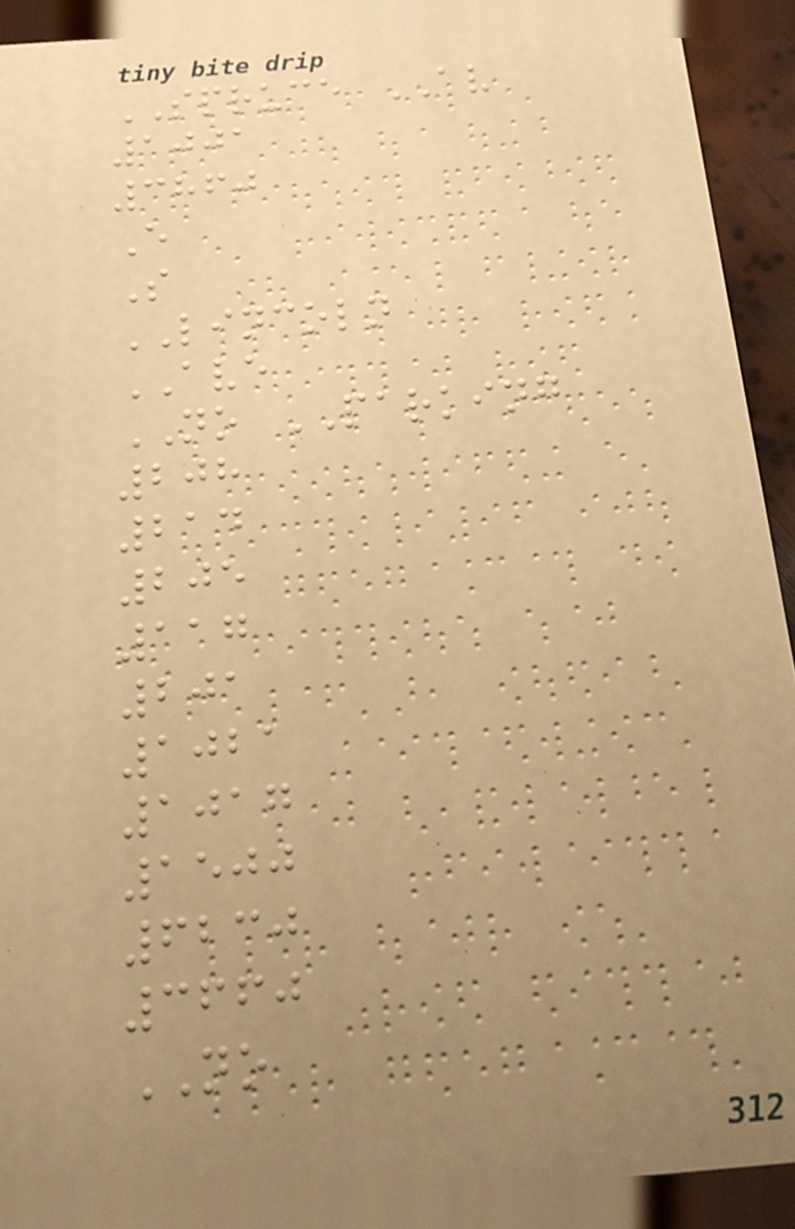SPRUCE AV
1001
3860
E
S
LINCOLN
AVE
NO PARKING
208
214
205
117
201
1021
1017
1500
6230
3660
NO
